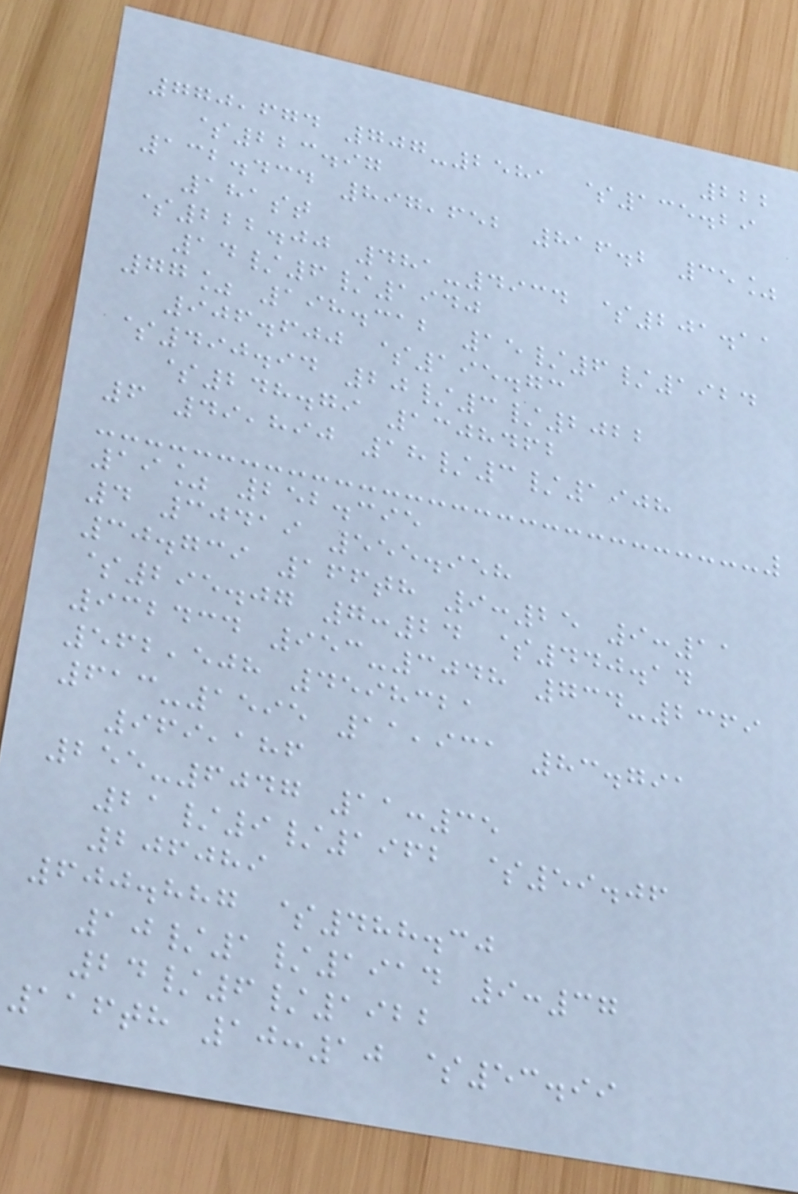222
770,674 707-2581 $135.29
$223.97
132.434 897,652 816.2 35%
181st
$222.00 481-4934 $201.11
14/6/1940
77% 198.312 15/6/1924
906.600 $195.73
$490.94 20/3/2022
$248.79 1308462
6 49,890 18/3/1908
19% 252.395
4 30419 555.958
30.739 166th 9:25 9:11
$295.07 7:24 $440.14
932434 953-3048 734-2369
562,508 4598321
613-1595 11,931 83.791
969,186
255-6047 11:35
21/9/1962 $59.06
206089
600.887 $488.30
10/1/1914 9:37
24/6/1922
116th 10:10 $53.99
